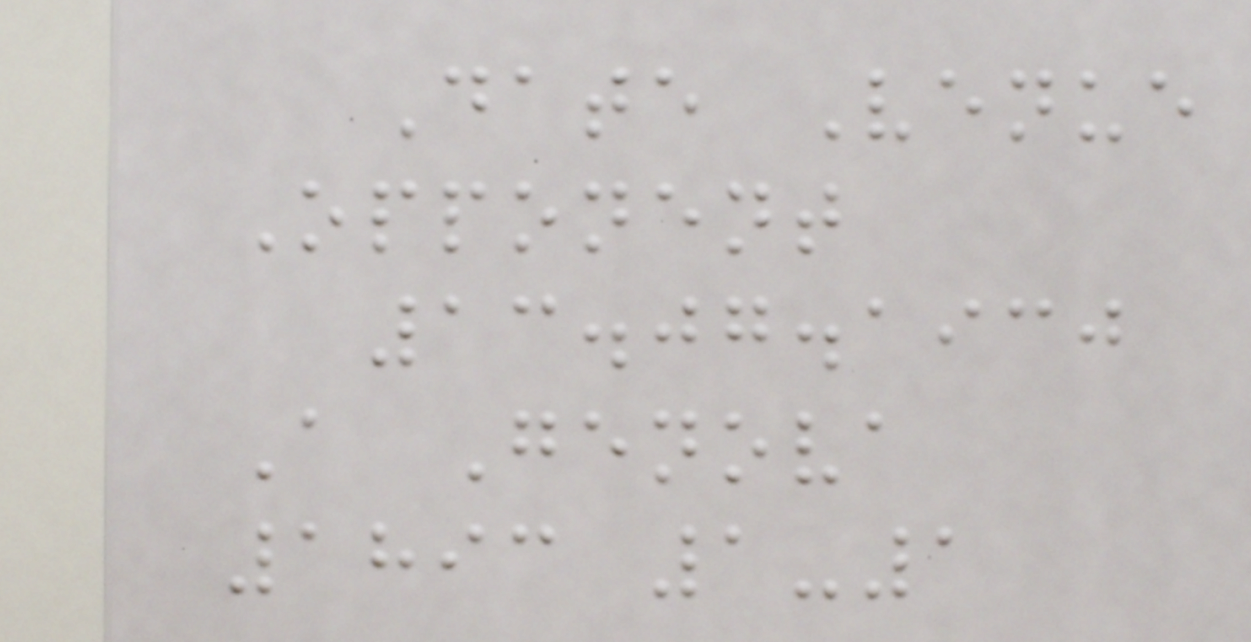Date Venue
Opponent
13.07.1930
A Genova
1893 1-1
